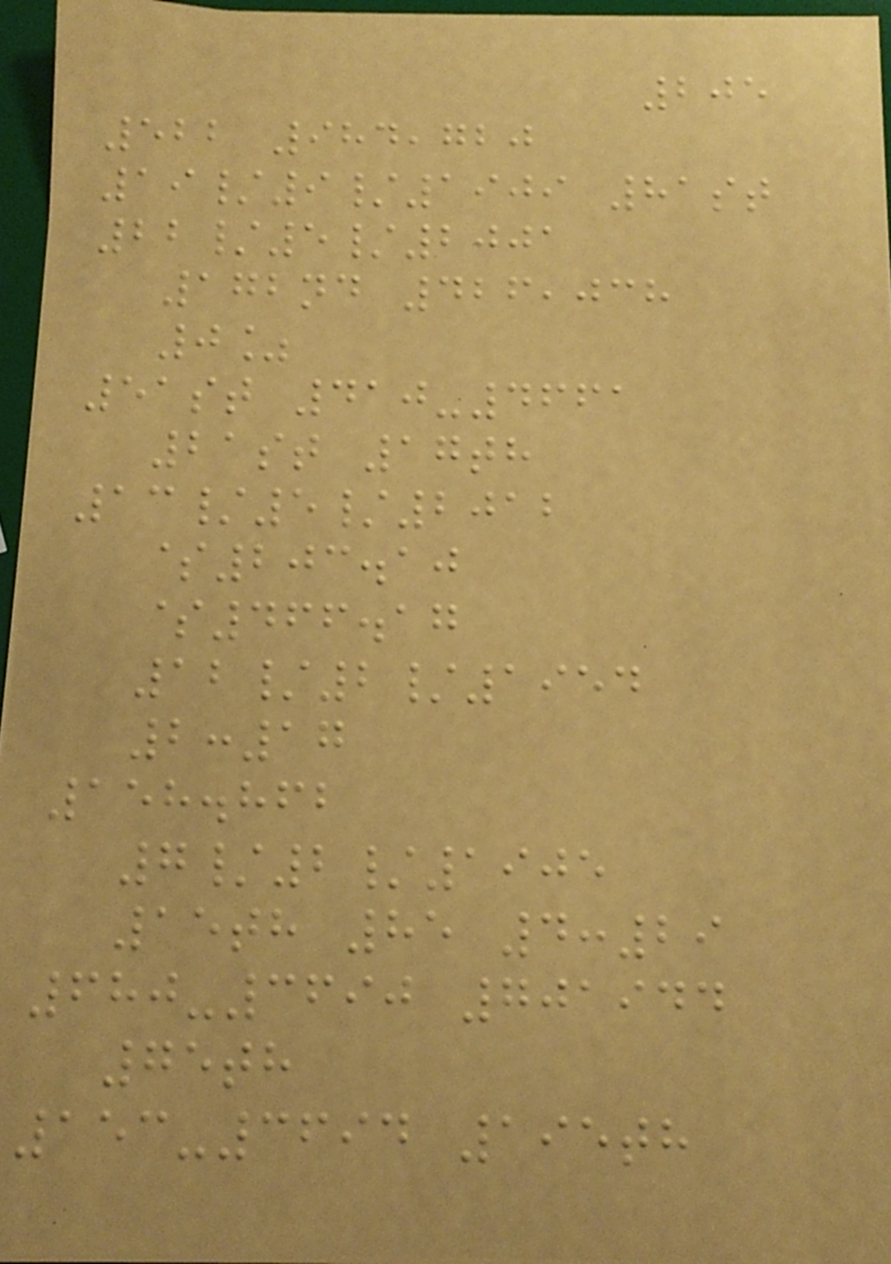205
522 984,720
19/9/1909 81st
22/5/2001
172nd 426,038
0%
51st 410-4661
21st 17th
13/5/2012
$203.10
$466.17
12/2/1954
2:17
158.862
7/2/1905
15th 85 4:29
680-3690 701944
75th
153-3694 195th
